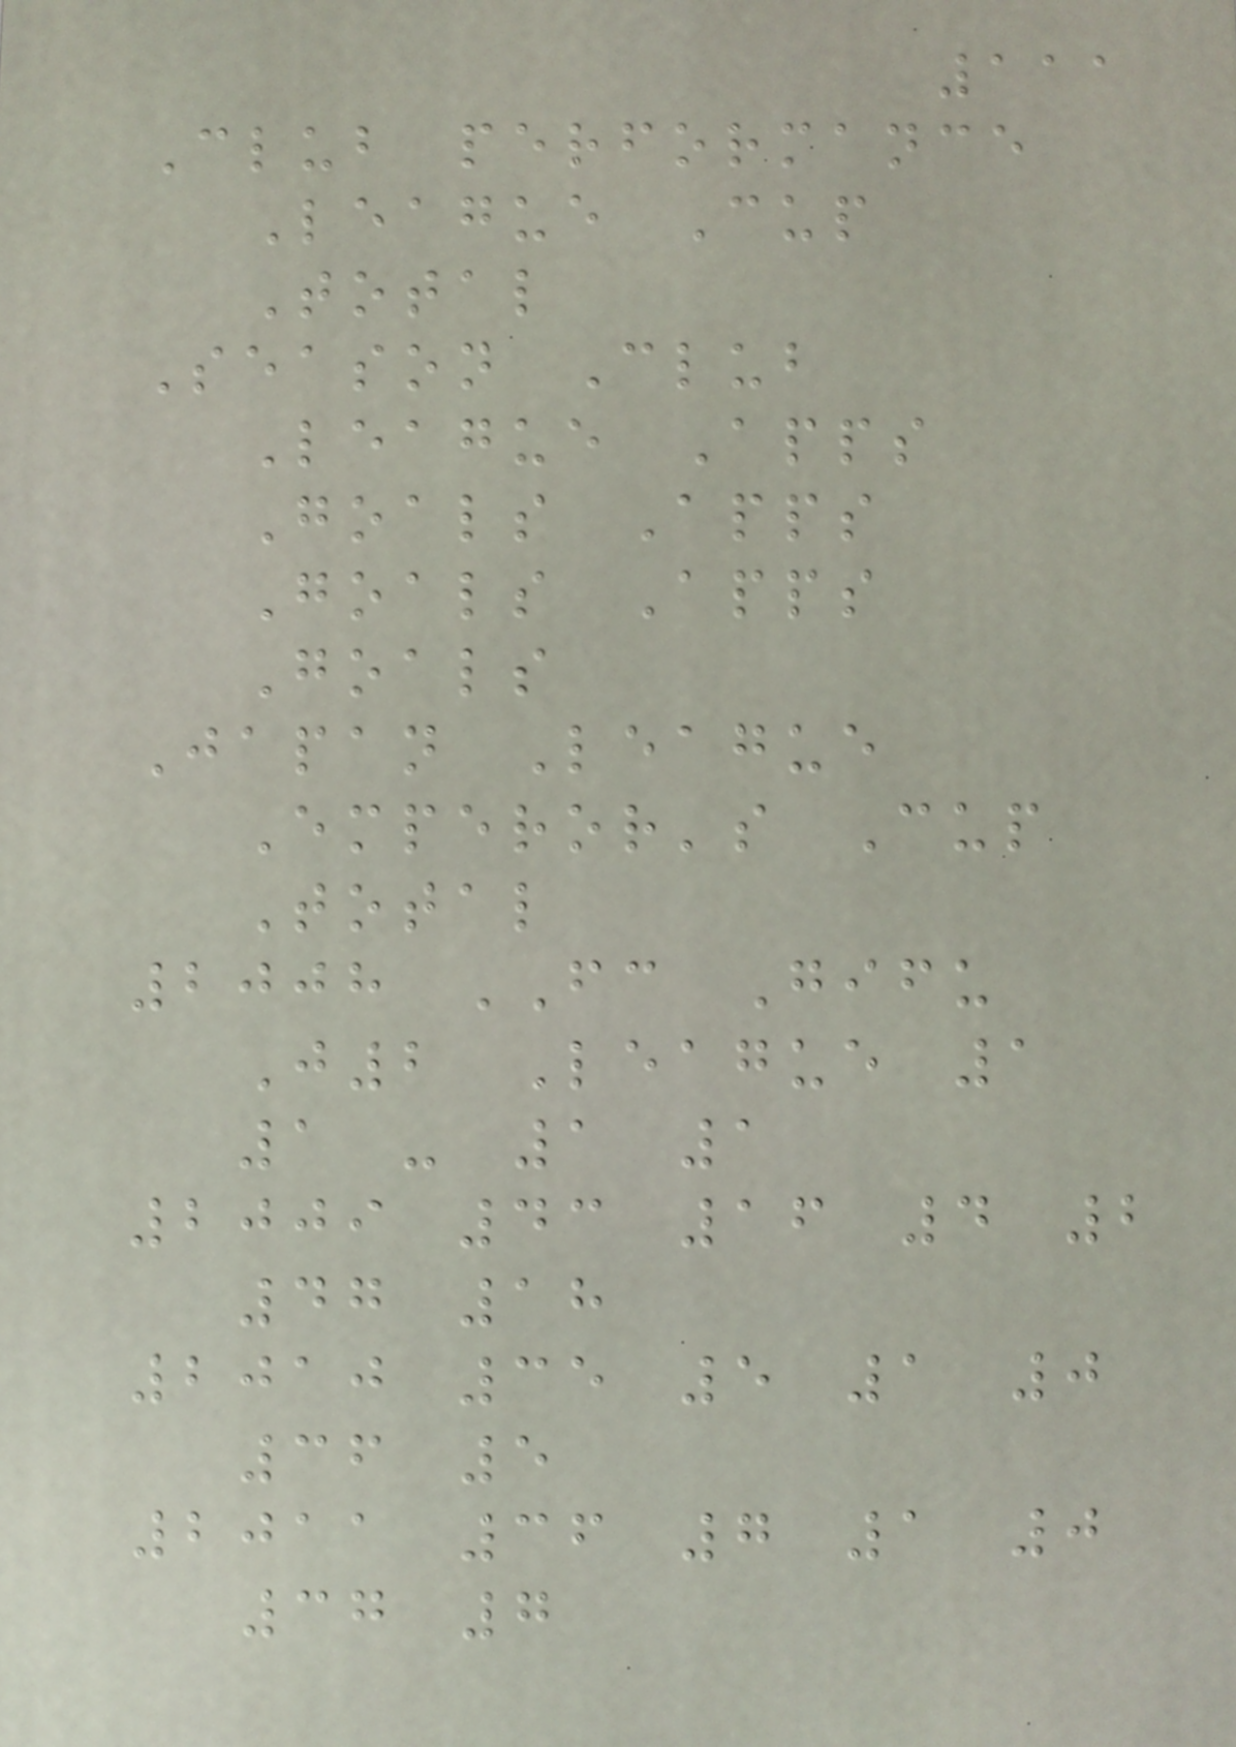111
Club performance
League Cup
Total
Season Club
League Apps
Goals Apps
Goals Apps
Goals
Japan League
Emperor's Cup
Total
2008 FC Gifu
J2 League 1
1 - 1 1
2009 43 16 4 2
47 18
2010 35 5 1 0
36 5
2011 36 7 1 0
37 7
